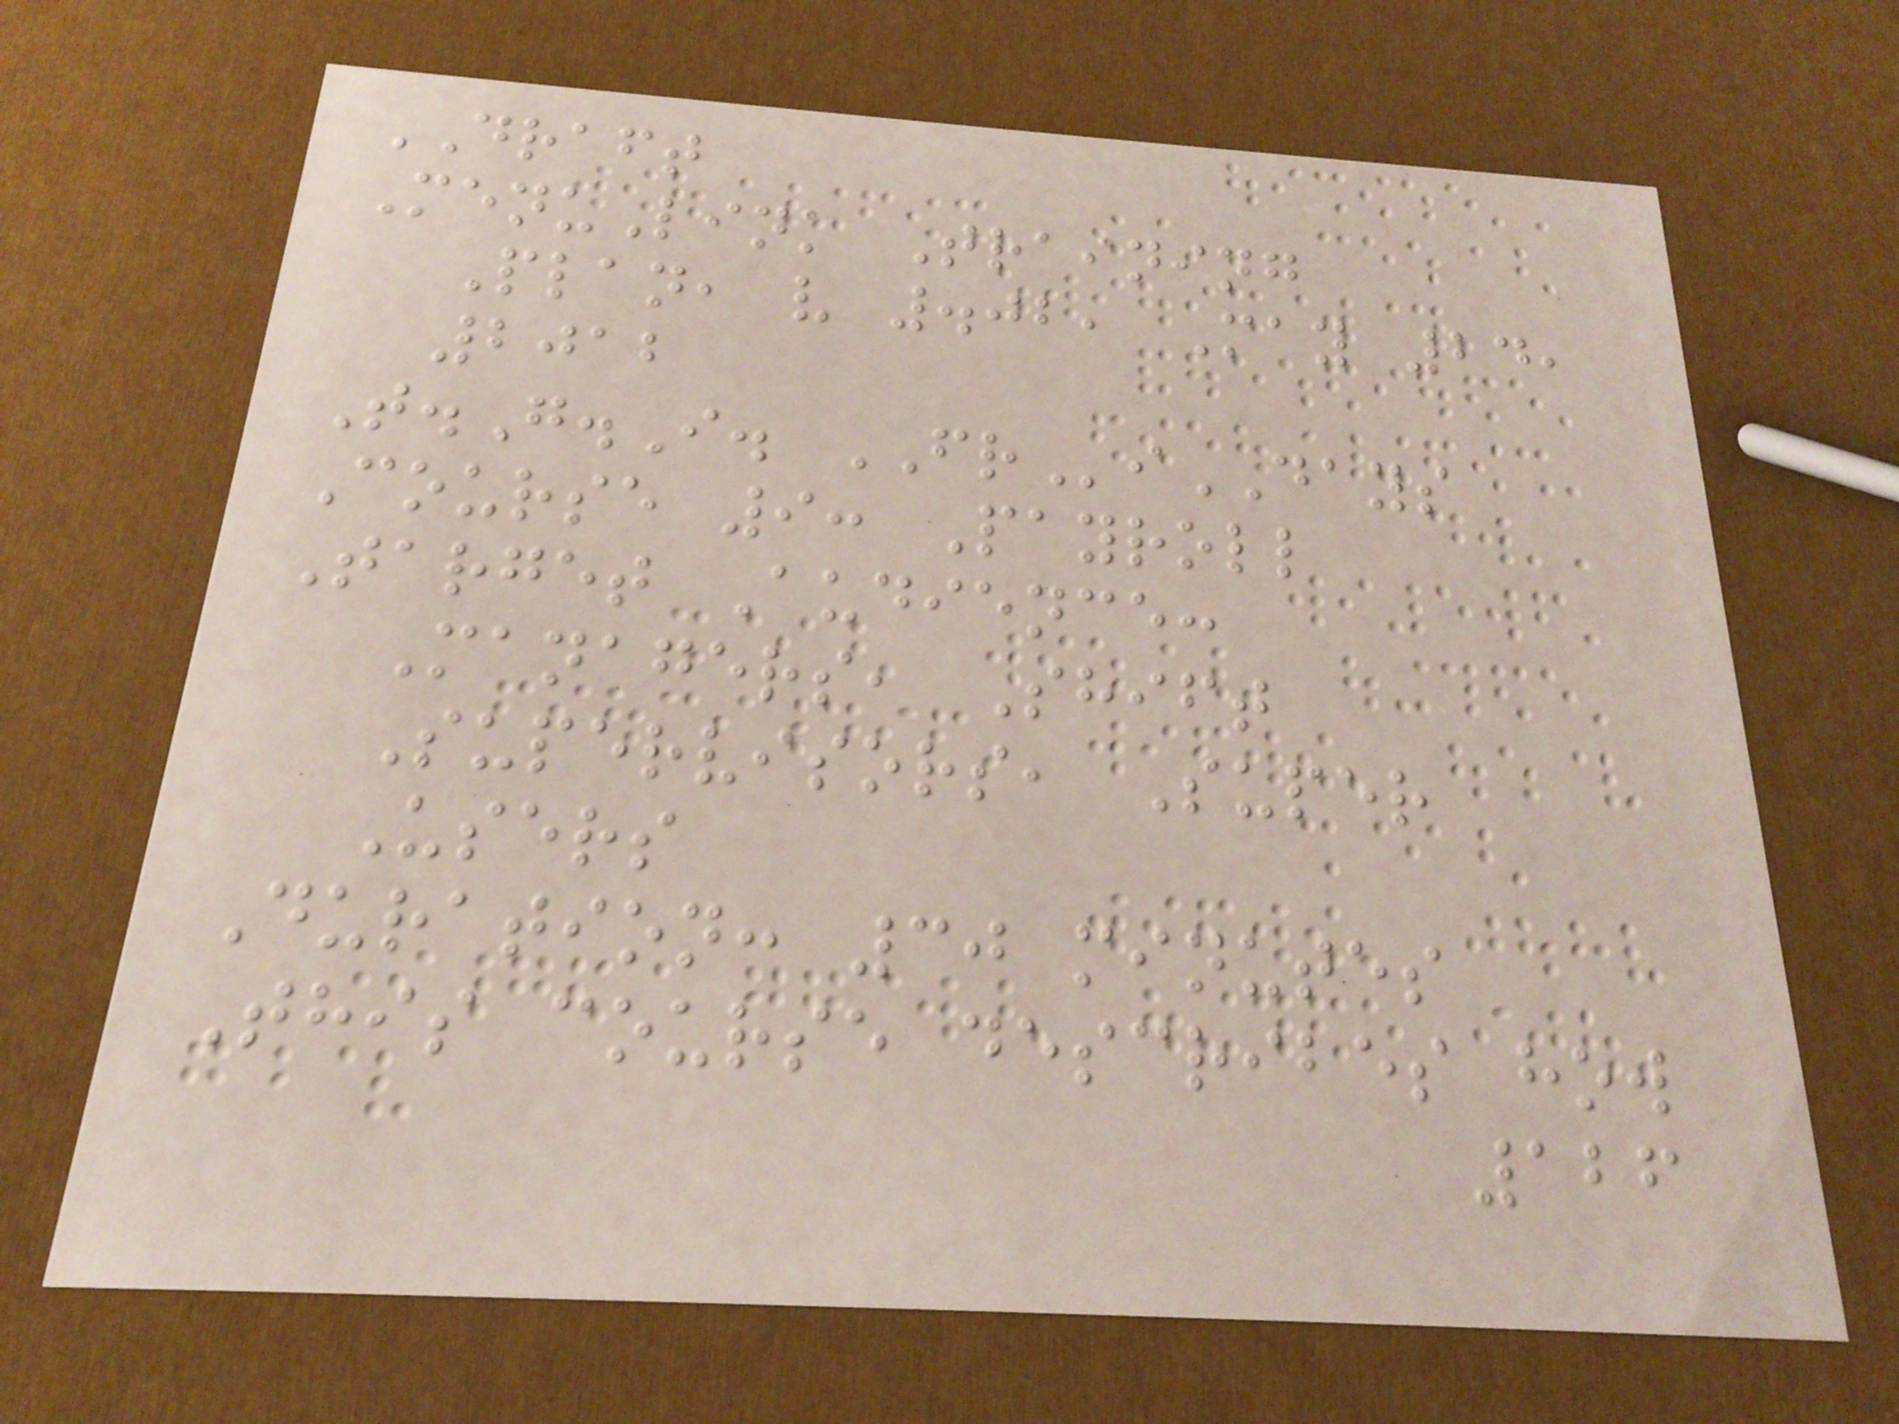DRAFT
MenuLink Training
Plan, v .02, May 24,
2012
T.G.I. FRiDAYS
Course 9: Payroll
Target Audience:
Managers, Shift
Supervisors, Super
Users
Duration: 30 minutes
This course describes how
126
